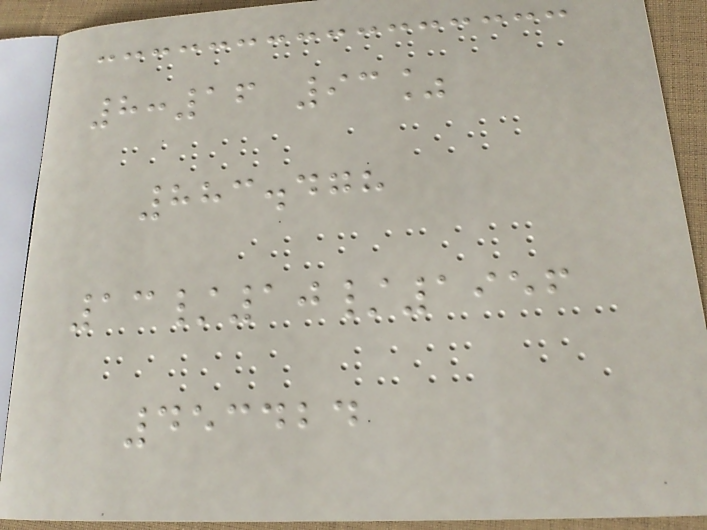8:16 93%
883.478
13/10/1956
453424
